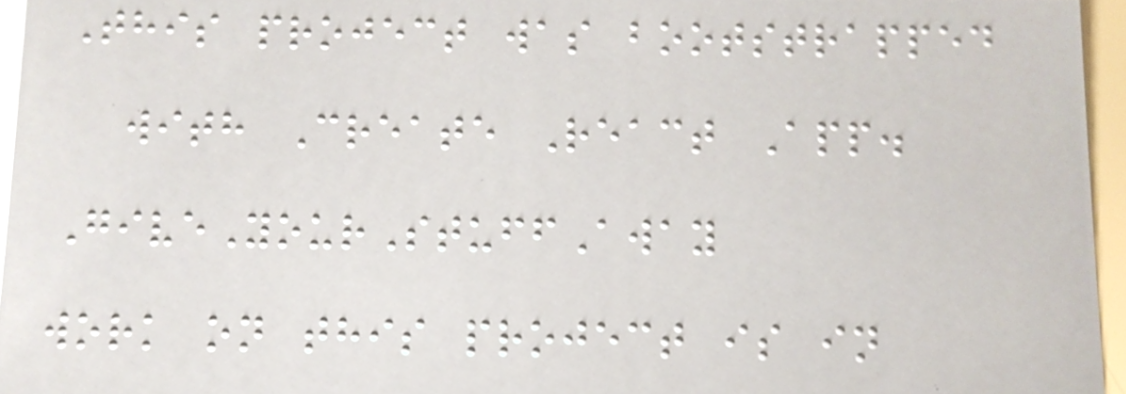This project was bootstrapped
with Create React App.
GiveYourStuffAway
work on this project is in
